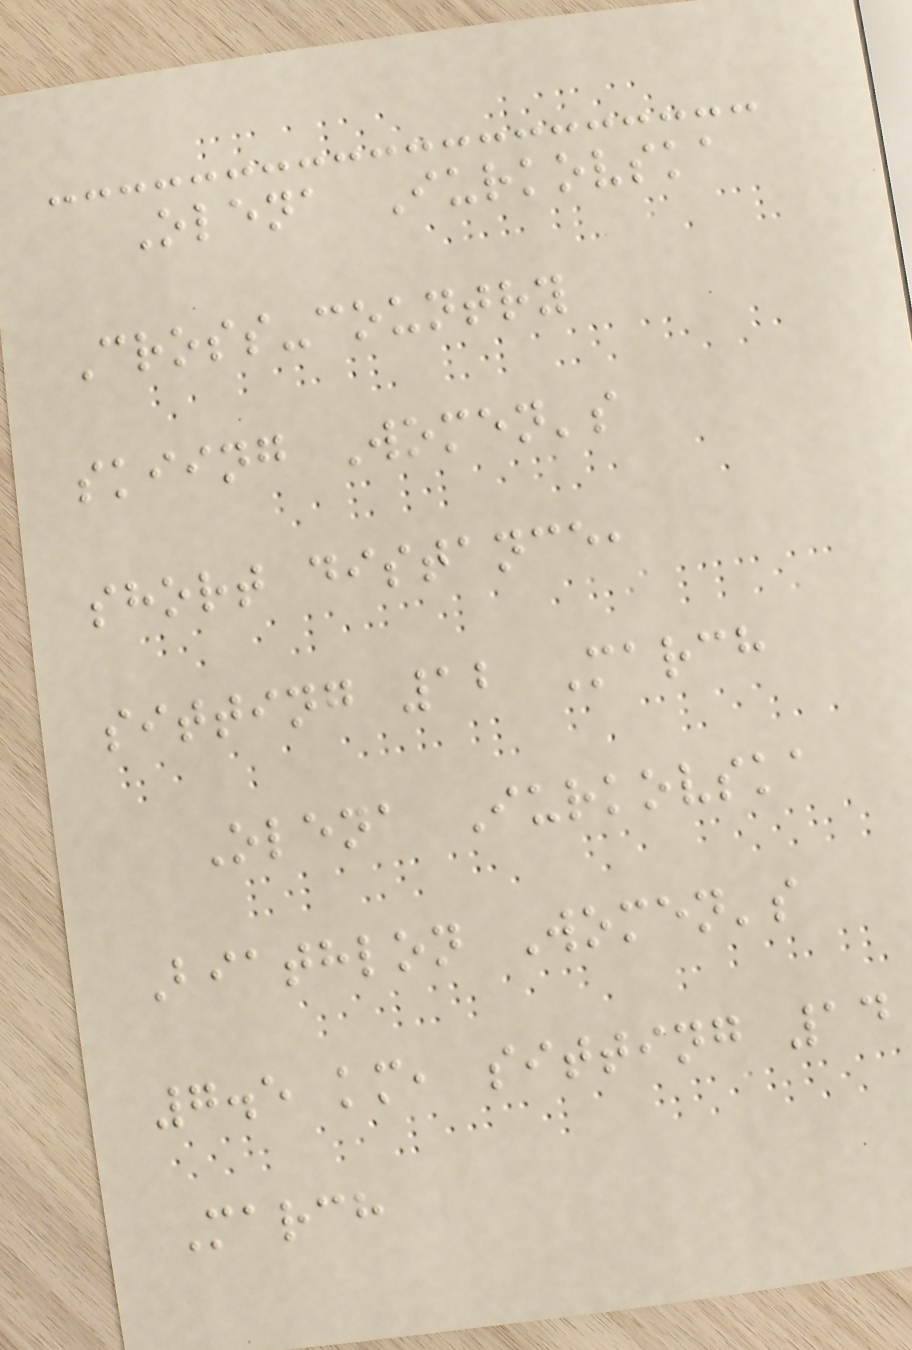Olena Iurkovska
Cross-country
skiing Women's
short distance,
sitting 12 March
Olena Iurkovska
Biathlon Women's
7.5 km, sitting 14
March
